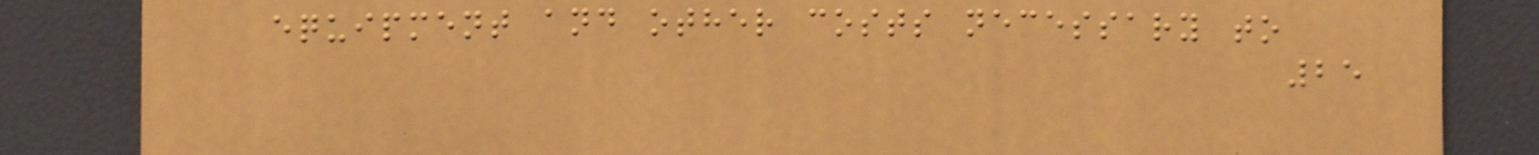equipment and other costs necessary to
25
